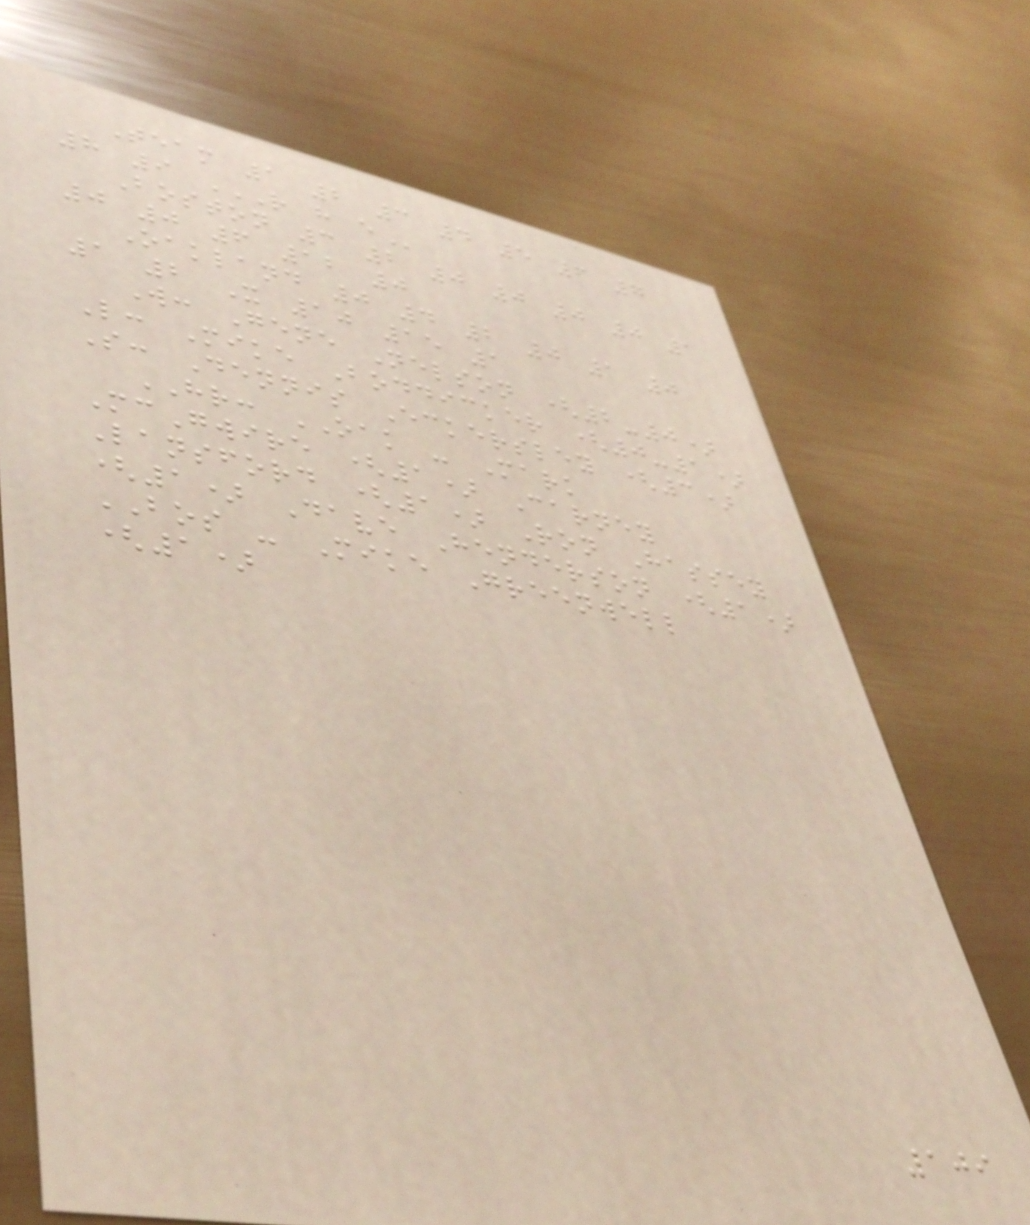Team 1 2 3 4 5 6 7
8 9 R H E
Boston 3 2 0 0 0 0 1
0 0 6 12 0
Oakland 0 4 2 0 1 0
1 2 X 10 15 1
W: Gene Nelson (2-0)
L: Mike Boddicker (0-1)
S: Dennis Eckersley (3)
HR: OAK - Mark
McGwire (1) Carney
Lansford (1) Ron Hassey
(1) Dave Henderson (1)
BOS - Mike Greenwell
(1)
109
